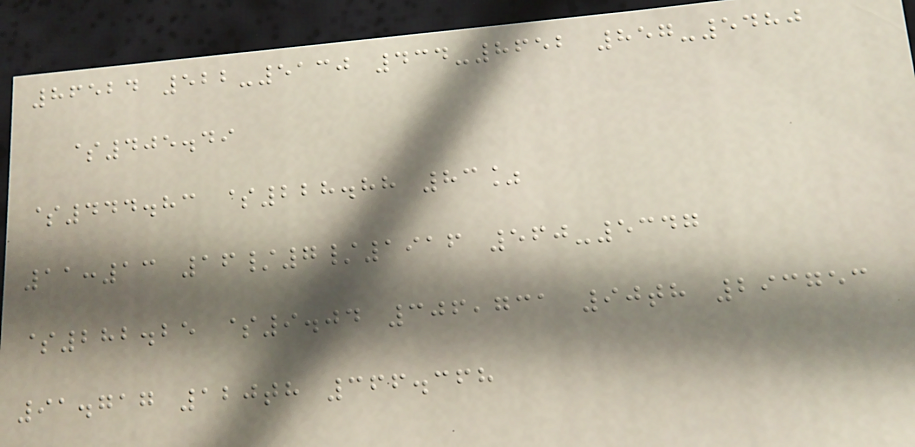86524 522-5130 434-8652 857-5480
$405.49
$444.83 $228.88 83%
11:13 16/7/1916 560-5347
$282.25 $9.04 306,731 90th 293753
91.717 120th 366.368
